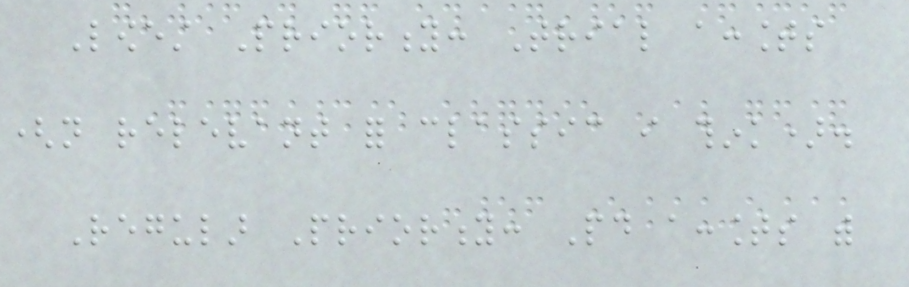Lowest Priority: Trial accounts
(not relevant for classic i think).
Regular Priority: Paid accounts with
